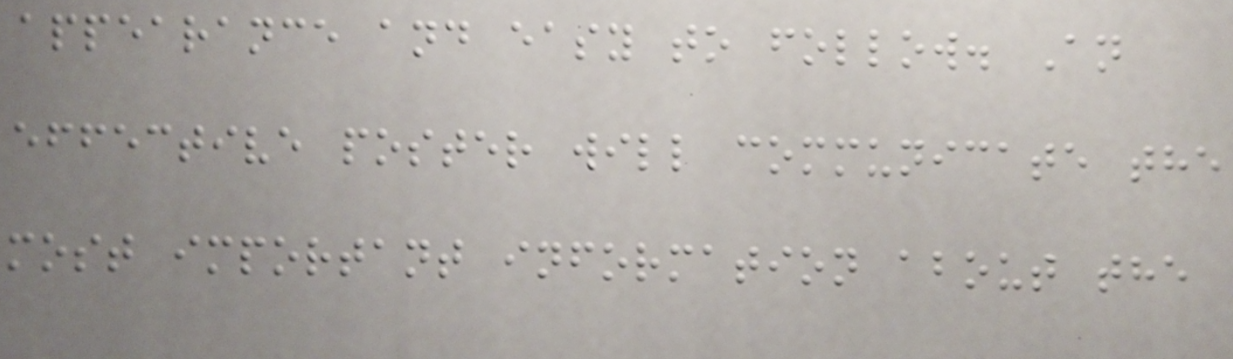appearance and easy to follow. An
effective poster will communicate the
most important information about the
